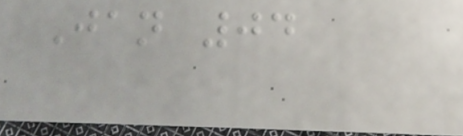Jan 04
